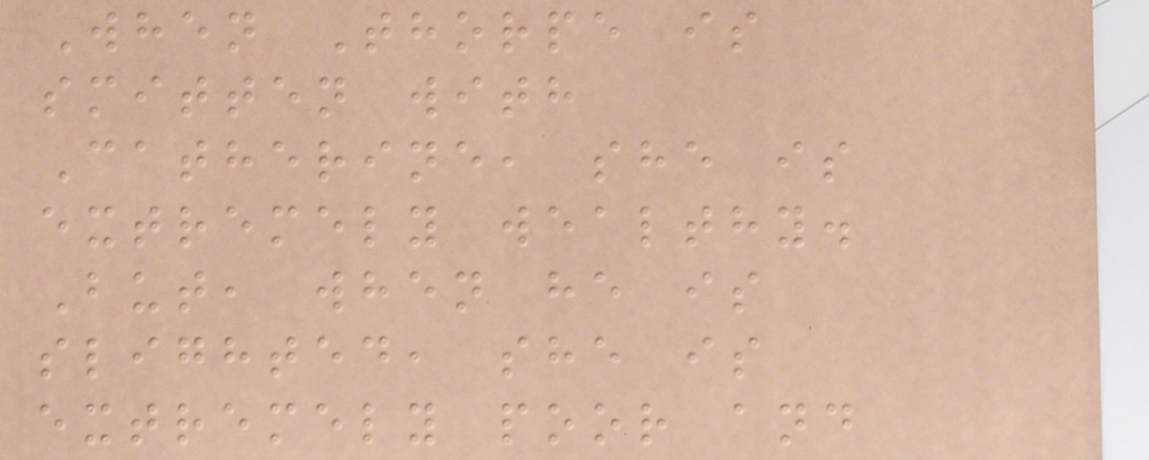When Thorpe is
smitten with
Catherine, she is
extremely wealthy.
But, when he is
slighted, she is
extremely poor and
